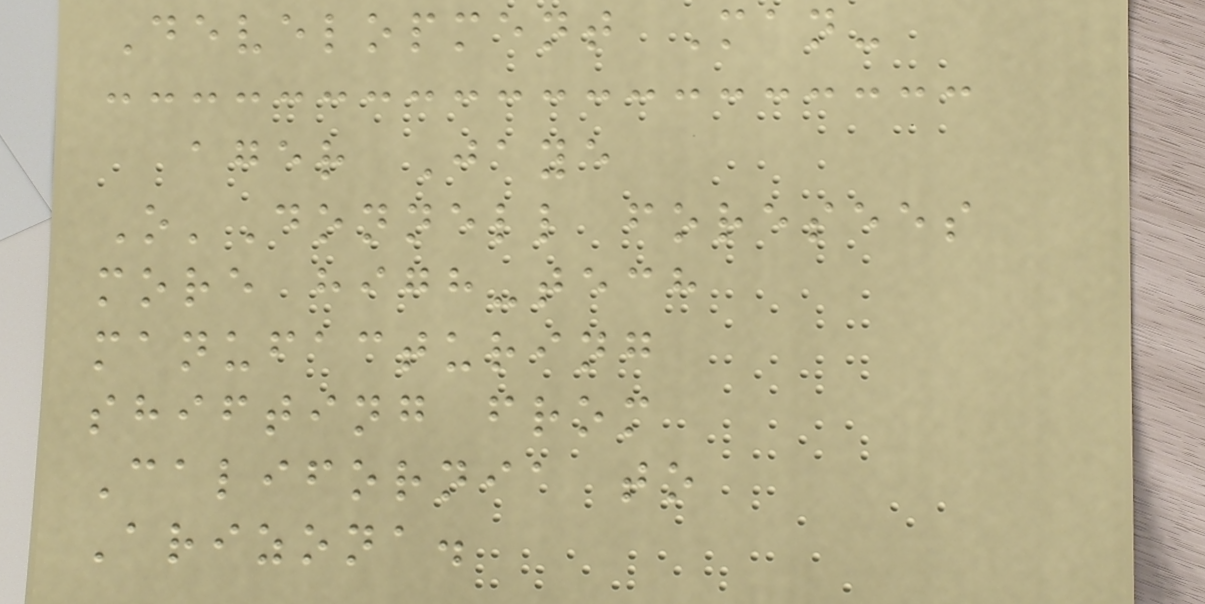Development Man-
ager Jaye
O'Donnell foresees
more high-tech
manufacturing
shifting from
California to
Arizona.
